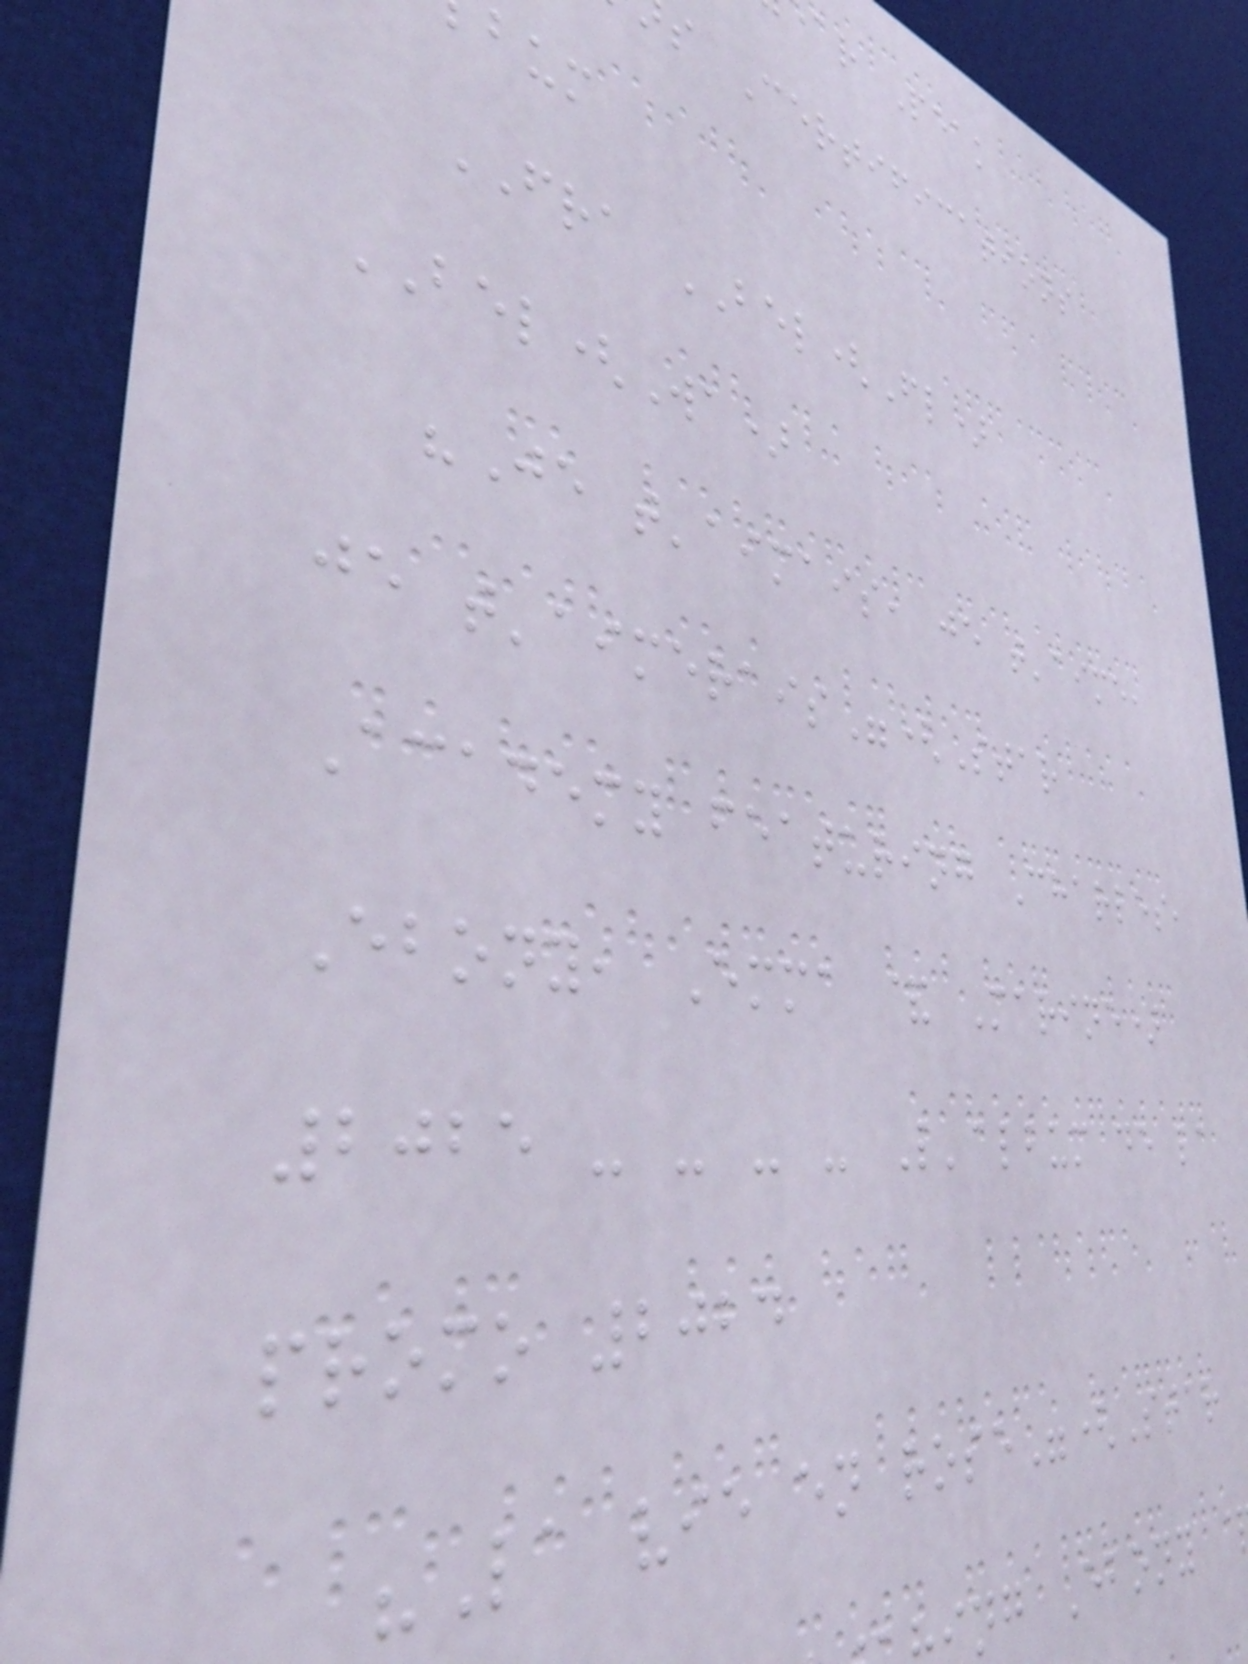ar Peak
s Certifications
FRA BEL(Fl)
BEL(Wa)
"Je t'aimais, je t'aime,
je t'aimerais"(Star
Academy featuring Charles,
Ebony, Emma & Marine)
2025 - - - - L'album de la
promo 2024
"La vie en rose"(Star
ng Ebony
